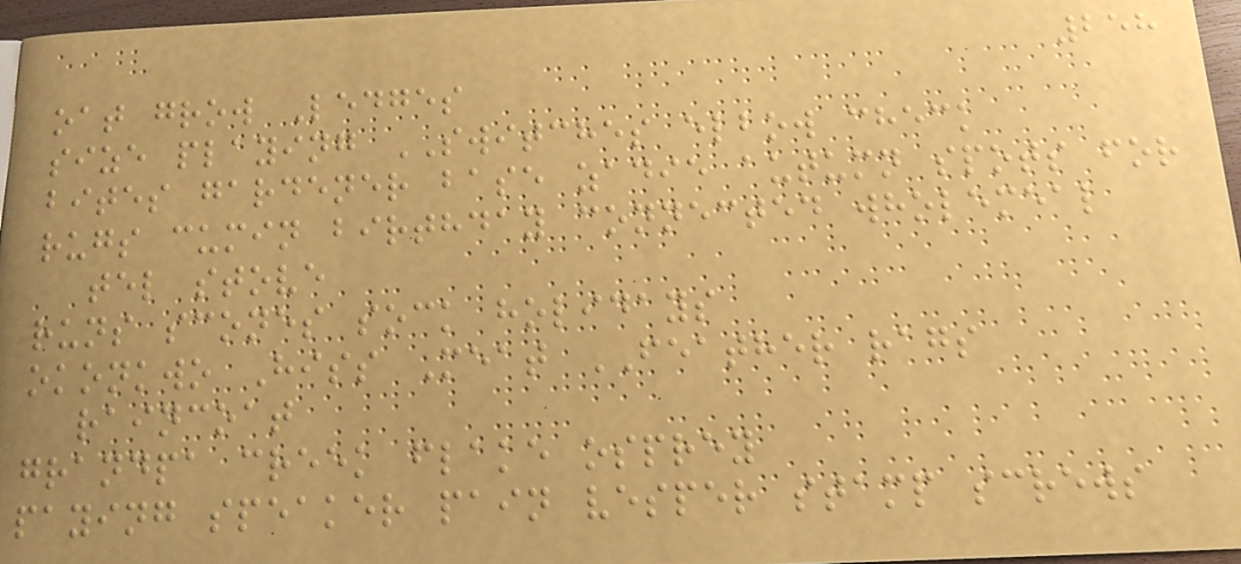258
oat grow Ledges
size playing SWITCHES elbow check
bites gardener base zadie autumn spots for
rugs cumin birthday connected wholemeal
tel stove
runs scones sock holidays
okonkwo Hiss Meat FEATHER rags
raincoat
grandpa creek flake osprey
paying speaker pain vesper stamp screws
